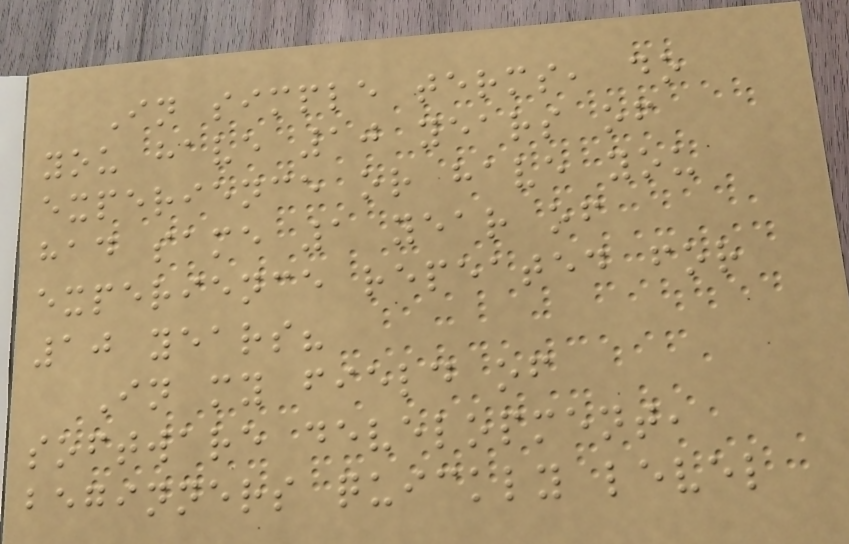In simple terms, do
you have 10 years of
experience or have you
had same 1 year of
experience repeated for
10 years?
In my field of
software development,
beginners quickly level
